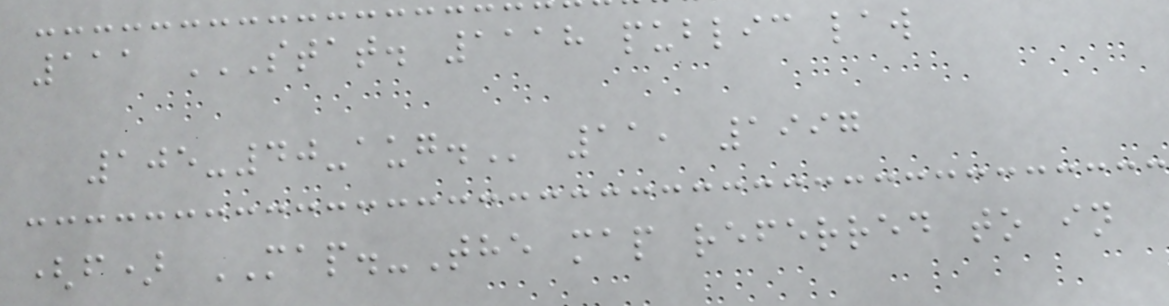111 STAT. 1118 PUBLIC LAW
105-40-AUG. 11, 1997
(f) MAP.-The map referred to in
